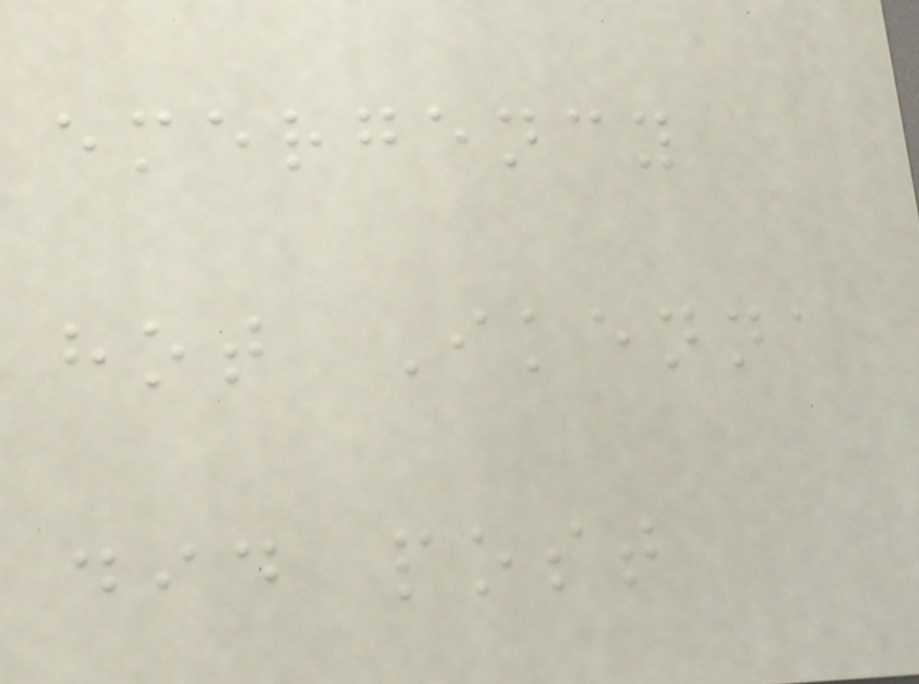emergency
hot Ikenna
did post
